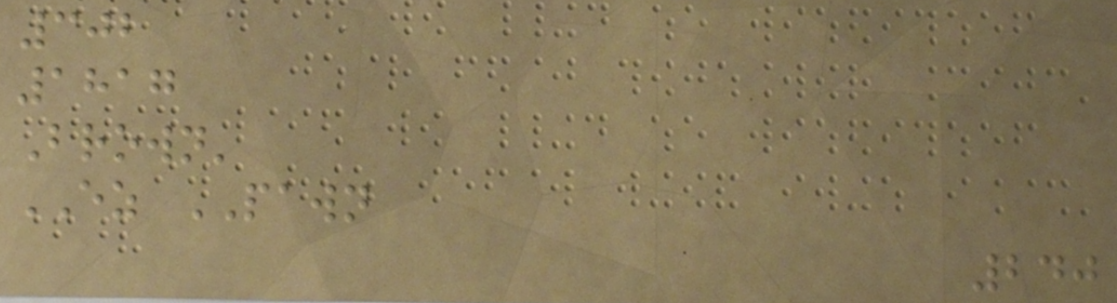302
1817
Brown'
EZ PAWN
240
